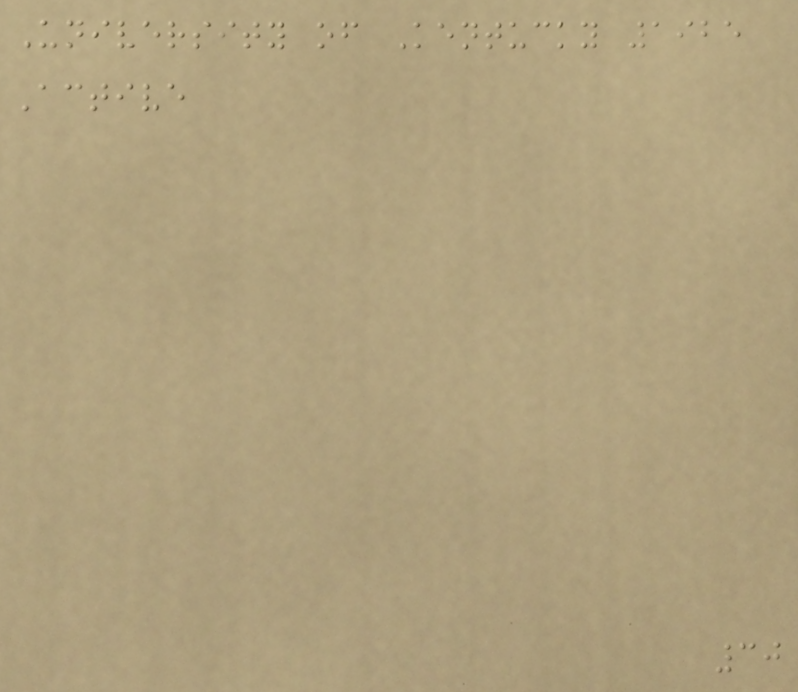University of Kentucky 1925
Active
30
